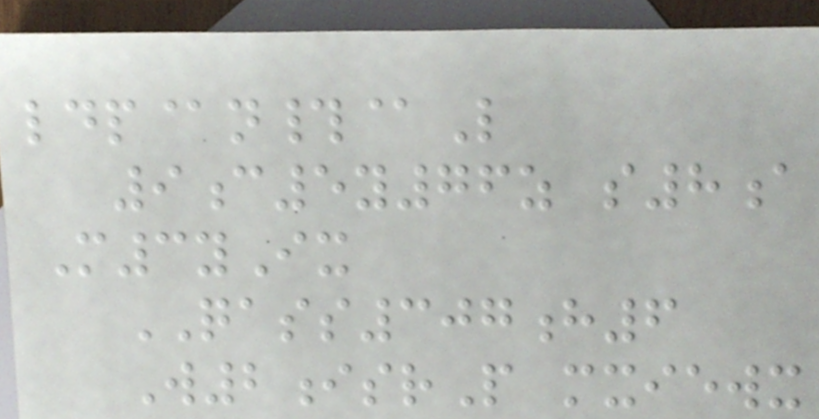ldp@n#@L
9c5y76z s8a
M3yIx
QASS307h6
W2isrP mxiewx
